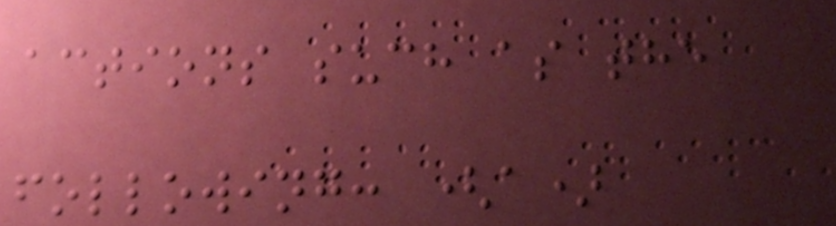actions such as the
following: (a)
